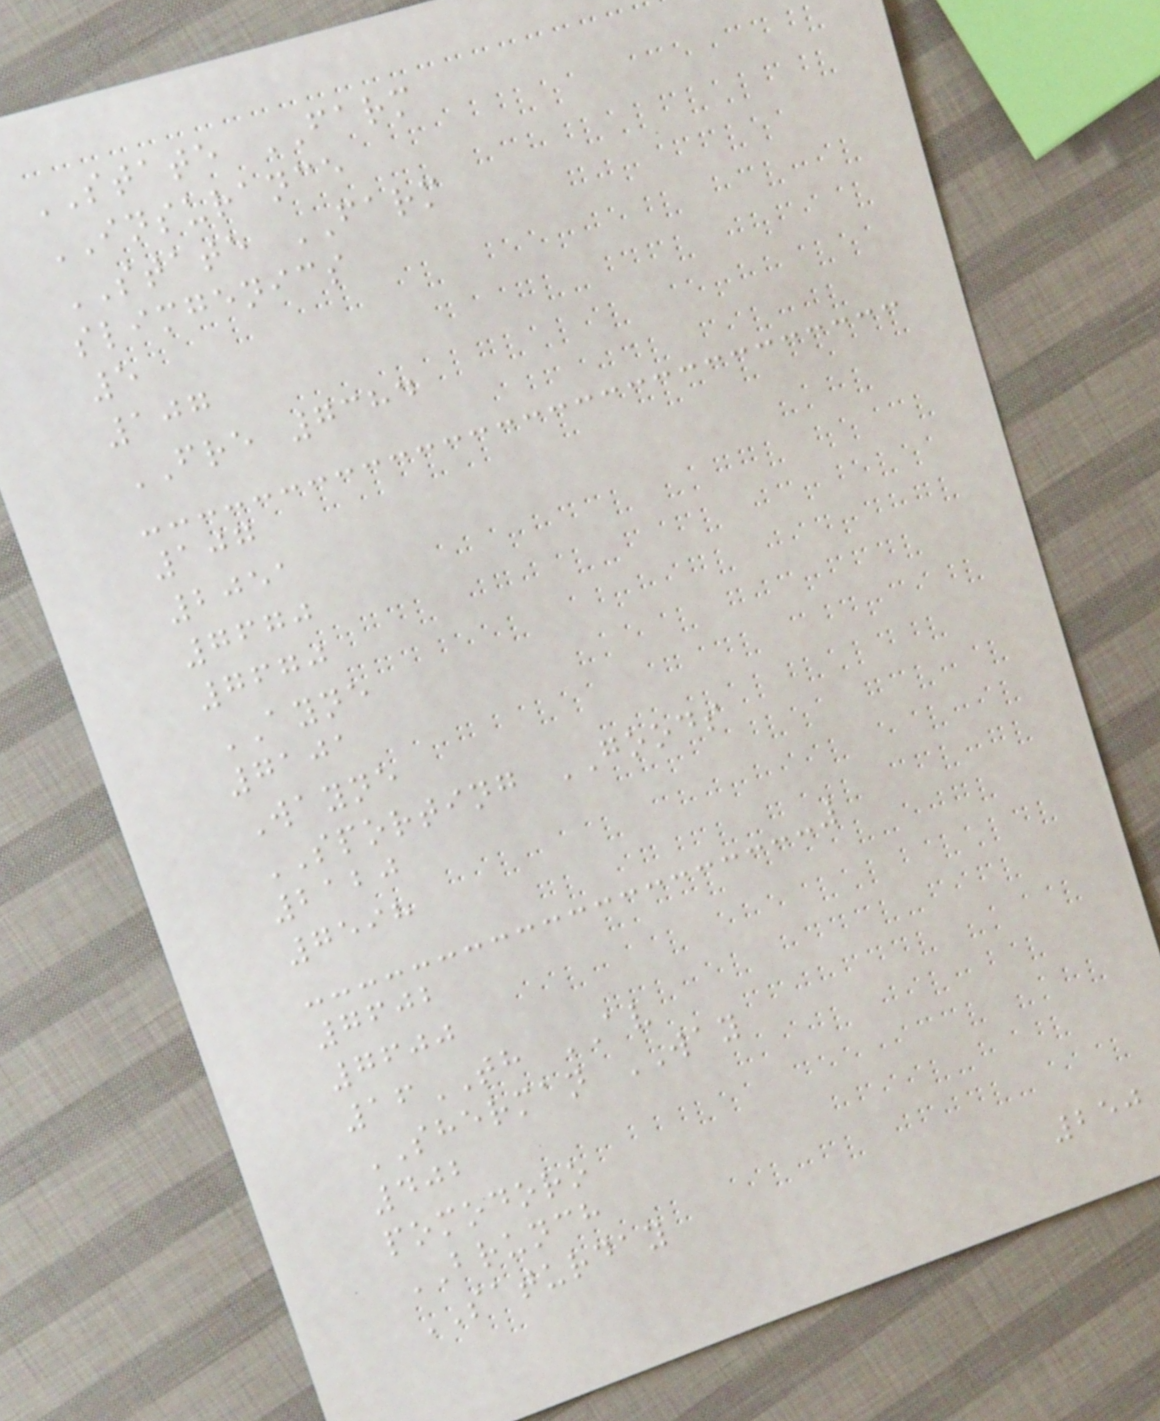STATE FARM
INSURANCE
STATE FARM
slimgenics
5
107
FRE 7384
107
2051
7670
7670
AYNE
7101
Wayne
SPORTING GOODS
2120
7598
7602
7600
16TH AV
SHERMAN WAY
402
pomodoro
BRUNCH
SATURDAY
250
